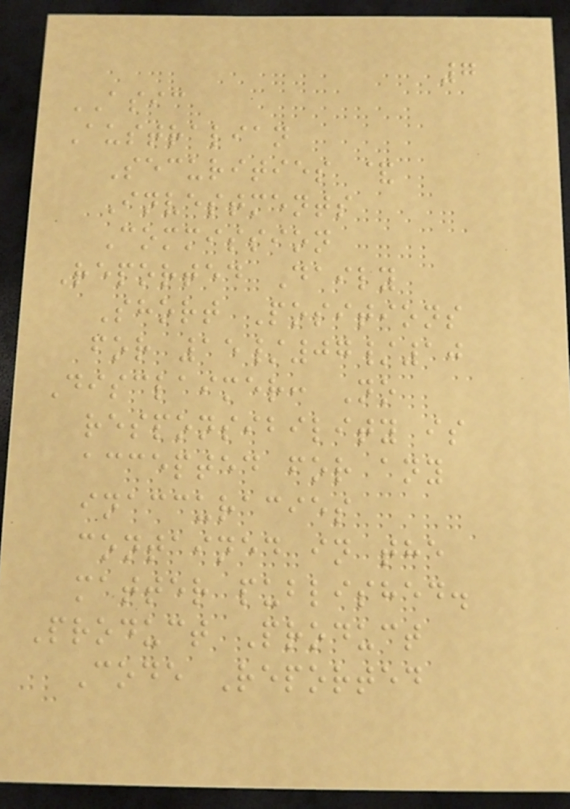7
ASIC
Australian
Securities &
Investments
Commission
Reported Daily
Short Positions
for 15/07/10
Disclaimer: No
responsibility is
accepted for any
inaccuracies
contained in the
matter published.
Product Product
Code Reported
